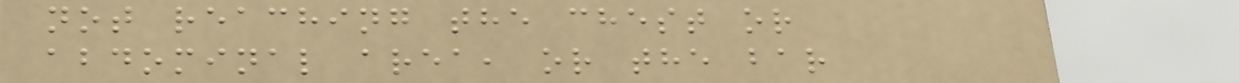not reaching the chest or
abdominal area, or the bar
